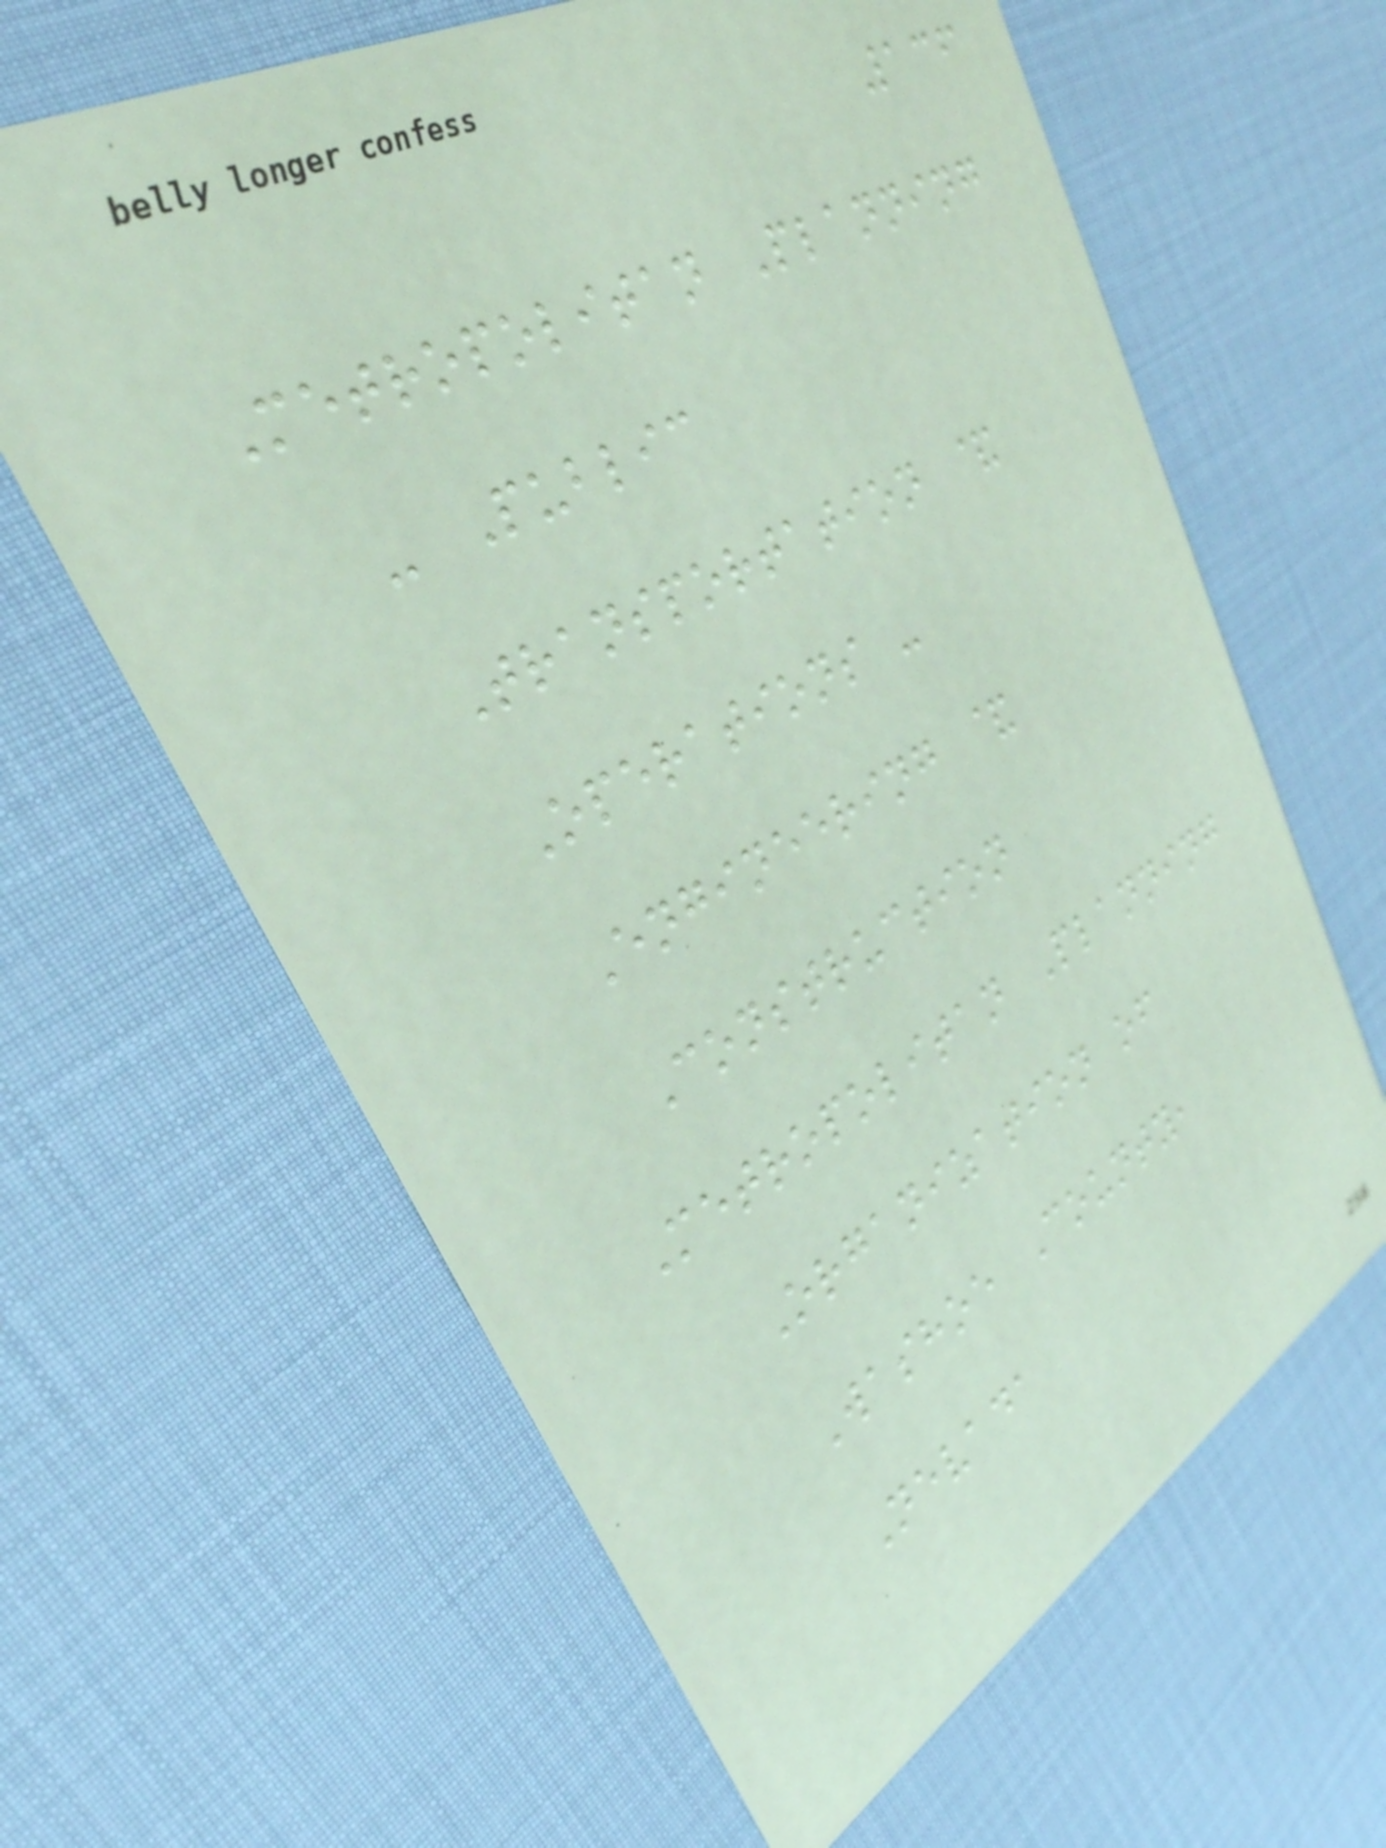136
Metropolitan Planning
- Public
Transportation &
Operations -
Engineering &
Construction
Metropolitan Planning
Organization of
Washoe County,
Nevada
